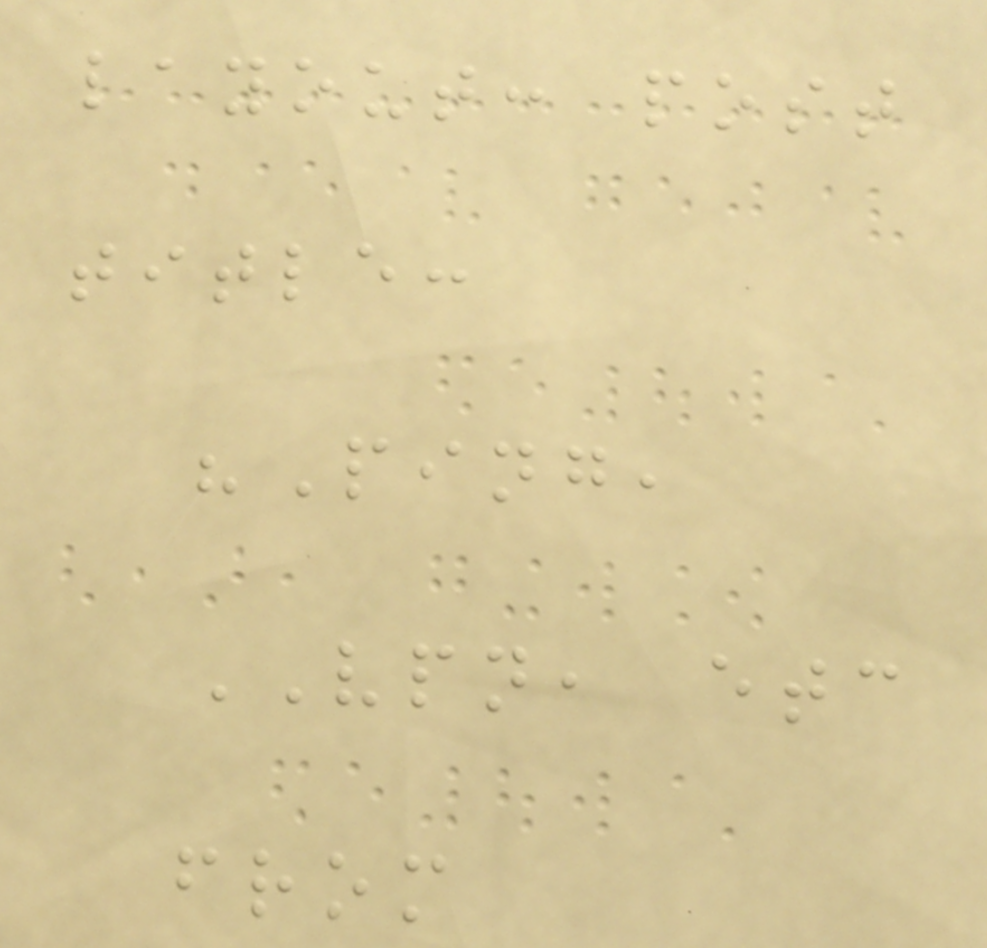layout: post
title:
"Ping,
VPN, etc
from
